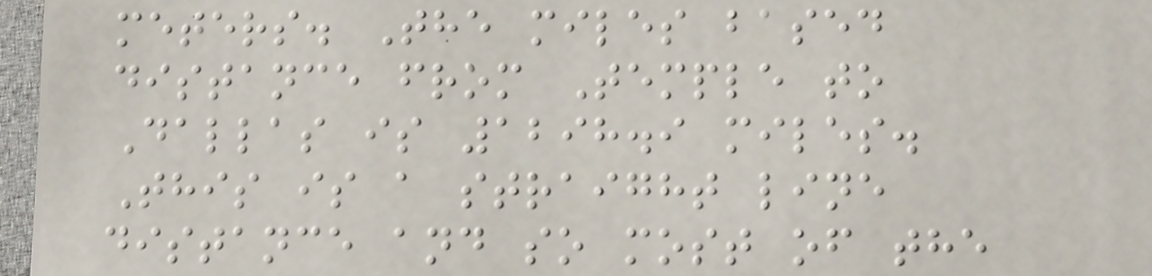meters. The miles based
distance from Temple to
Dallas is 1298.9 miles.
This is a straight line
distance and so most of the
